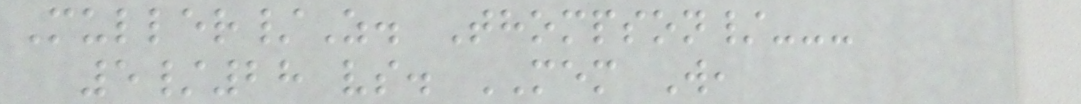Muller/Z. Thompson/---
5/28 vs. MEM W,
